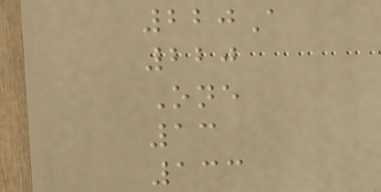220A
220
One
13
133
